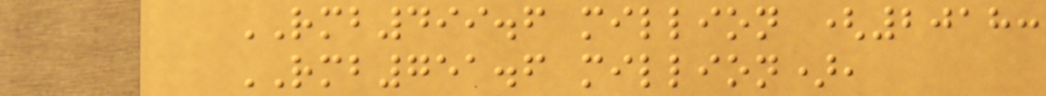RMB499.6 million (2018:
RMB751.6 million),
